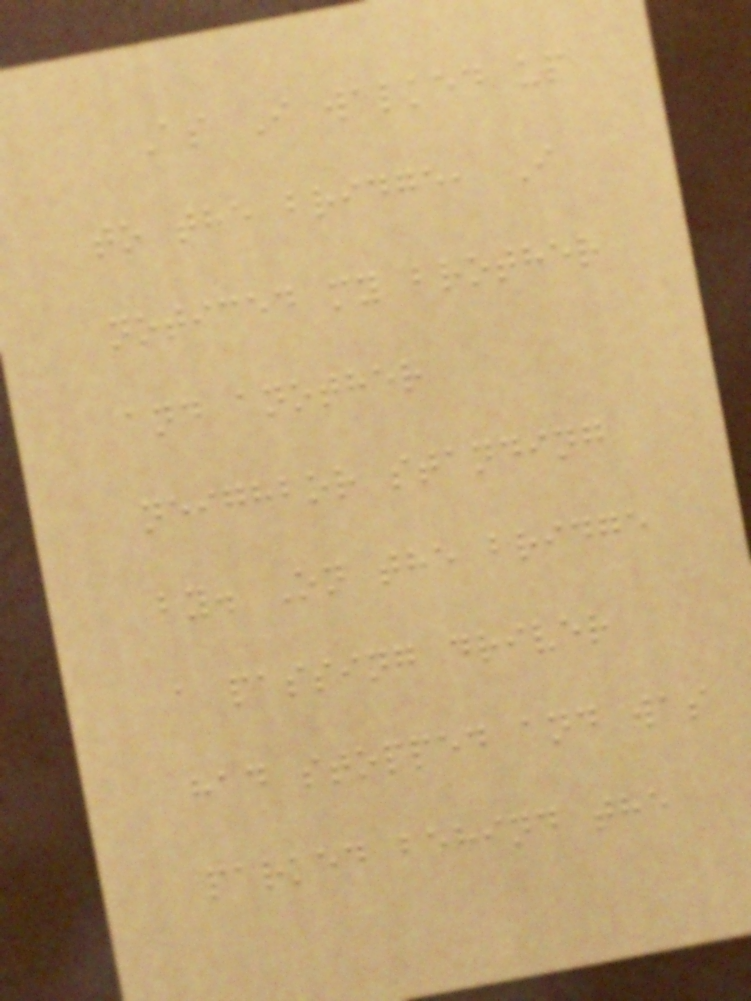As I walked up
to the bridge, I
noticed my brother
and another
neighbor standing
by. On the bridge
a passing driver
had stopped and was
parked behind the
